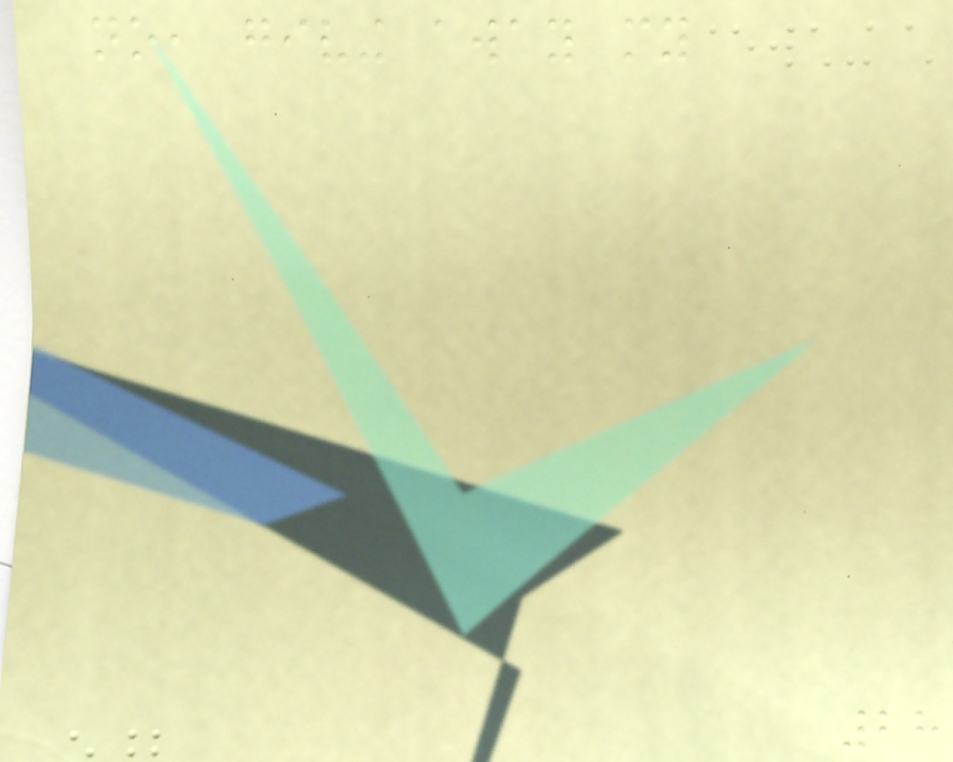no, giving away my
28
